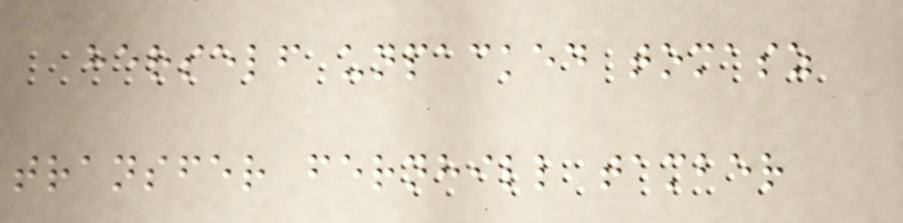herself unpacked tomasz
transfer fernhill tamber
